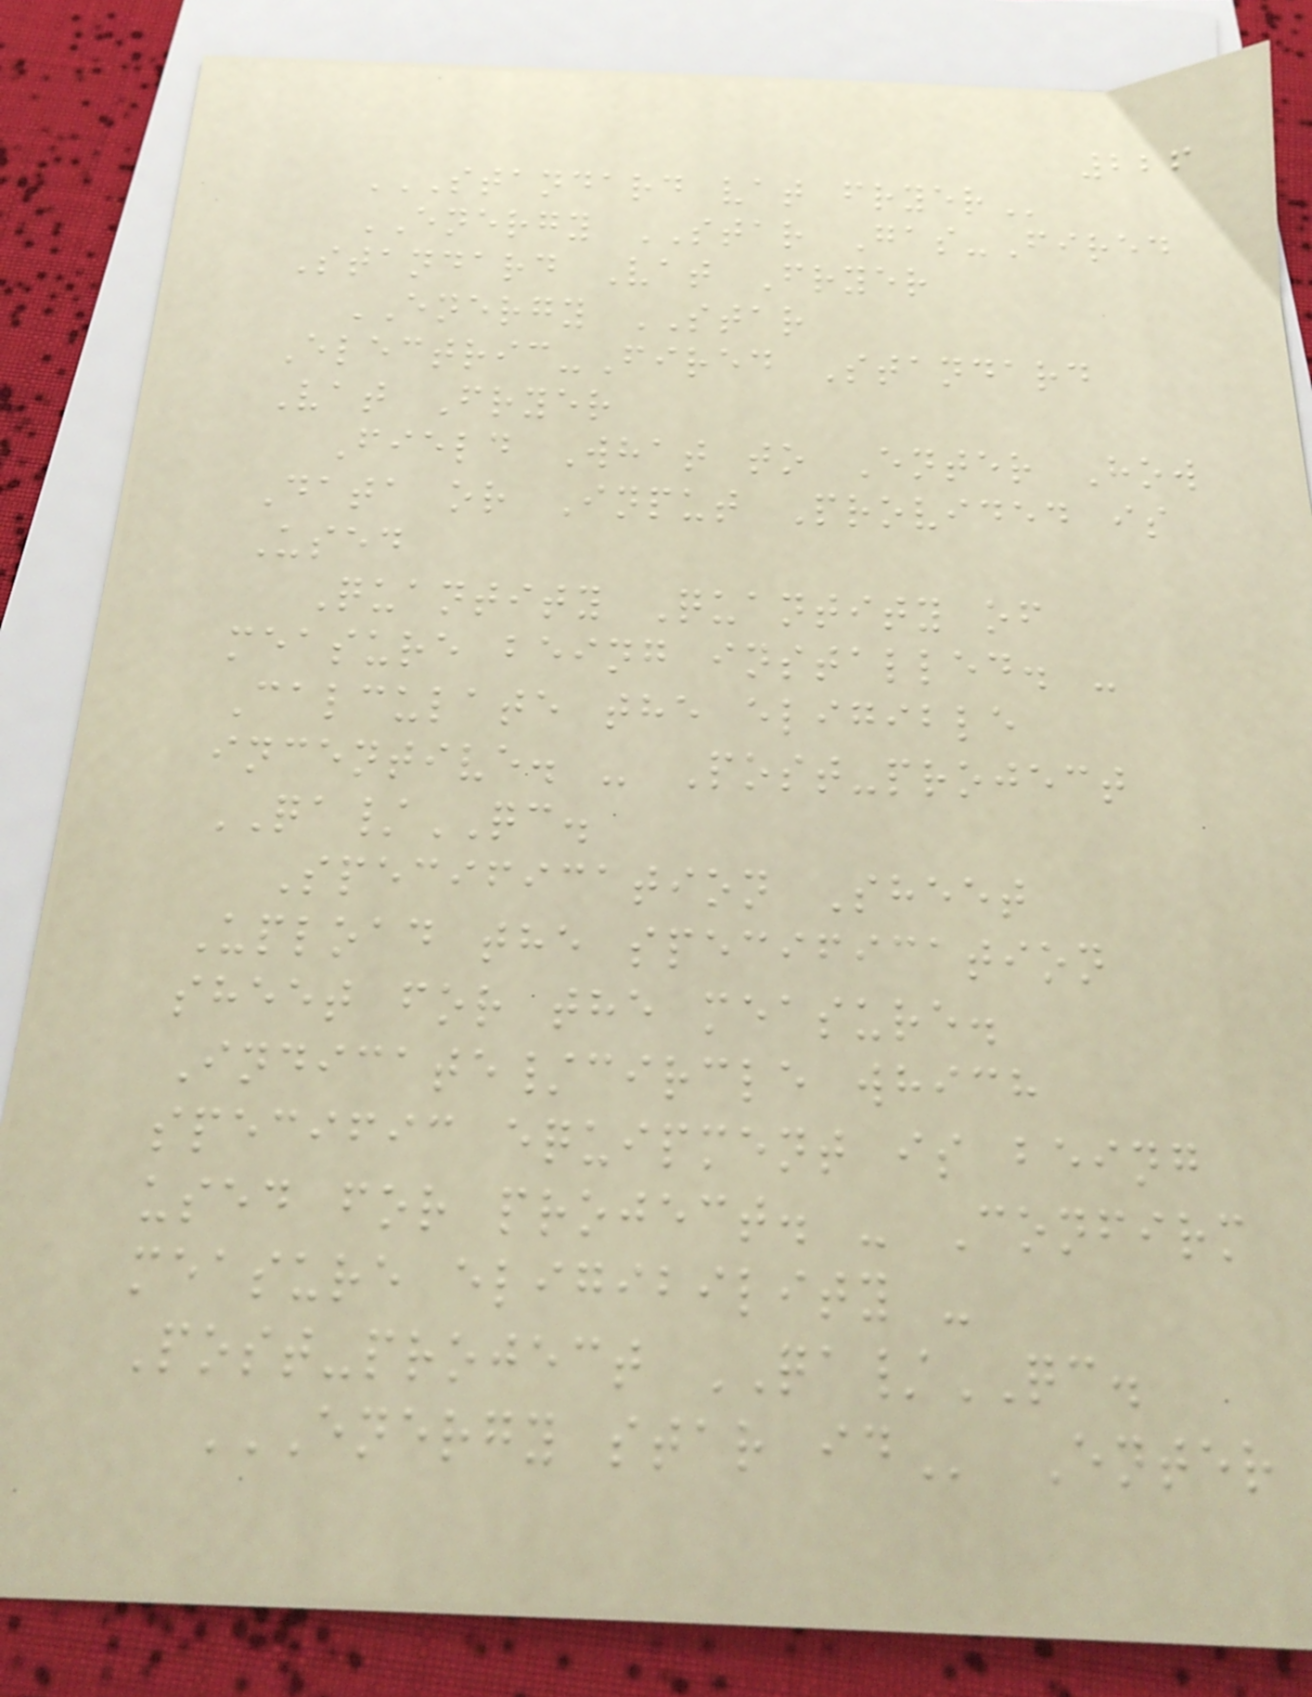226
STANDARD VAT FRYER
ENERGY STAR Gas-Fired
Standard Vat Fryer
ENERGY STAR
Electric-Fired Standard
Vat Fryer
Field What to Enter How
Data or Input Provided is
Used
Quantity Quantity of
measure being installed. -
Calculate the eligible
incentive. - Post-project
QA/QC.
Specification Sheet
Upload the specification
sheet for the measure.
Indicate/circle which
specific equipment is being
used for project. - Confirm
measure eligibility -
Post-project QA/QC.
ENERGY STAR ID Enter
